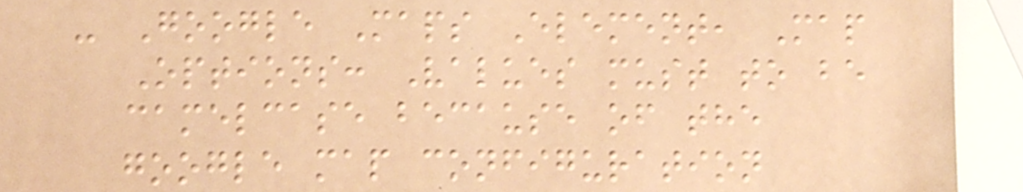- Google Maps Element, Map
Options: Values must to be
camelcase because of the
google map configuration
